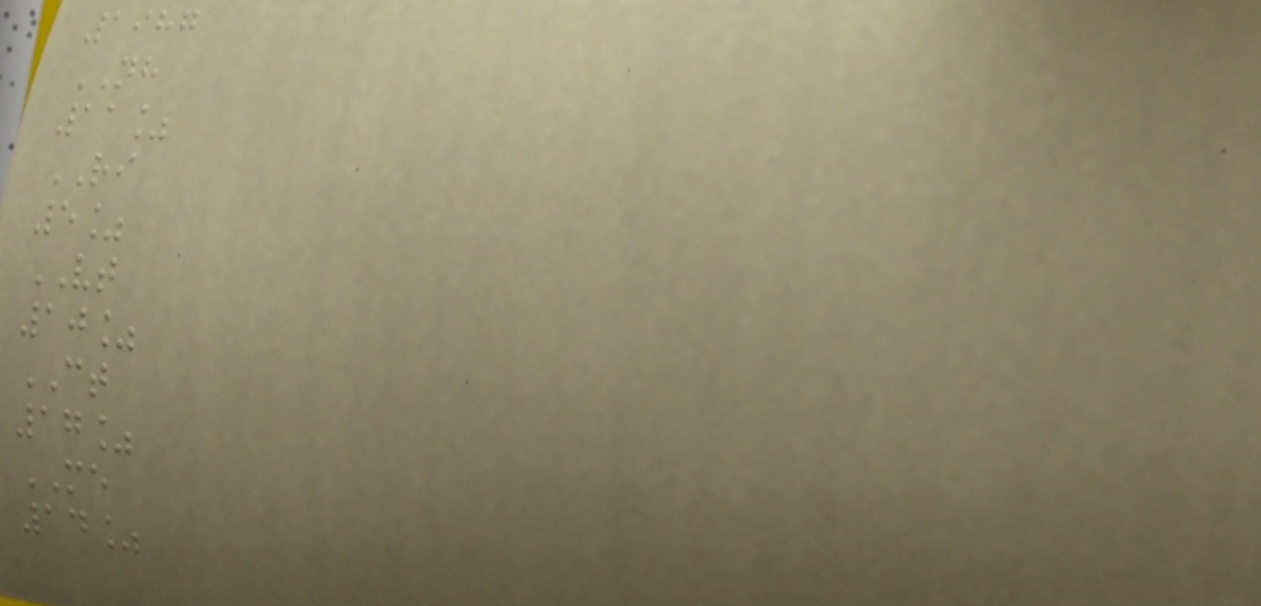1987
NH
11%
RI
5%
VT
10%
CT
17%
ME
14%
